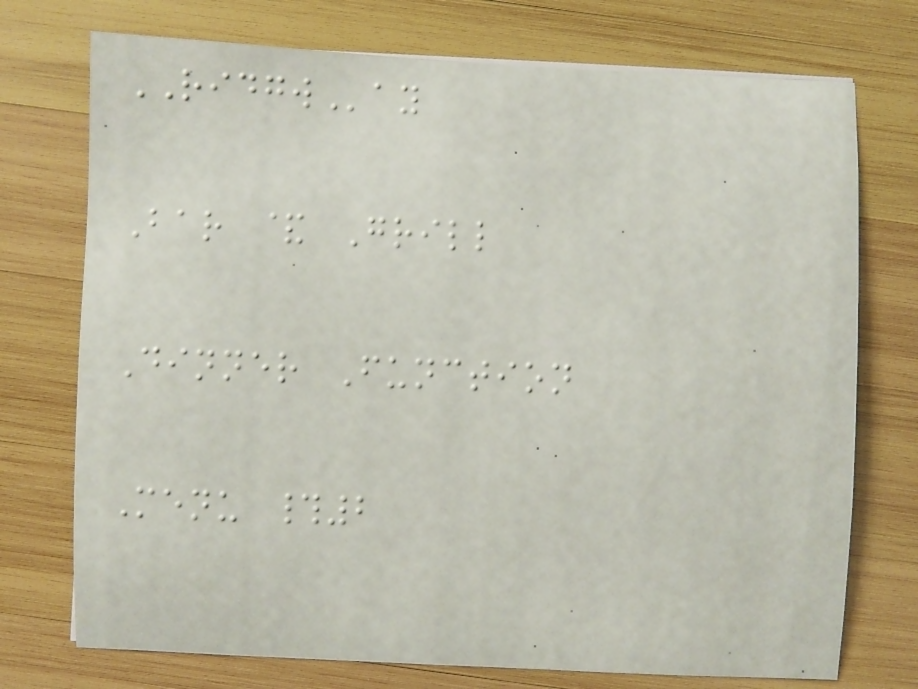RIDGWay
Bar & Grill
Dinner Function
Menu #2
